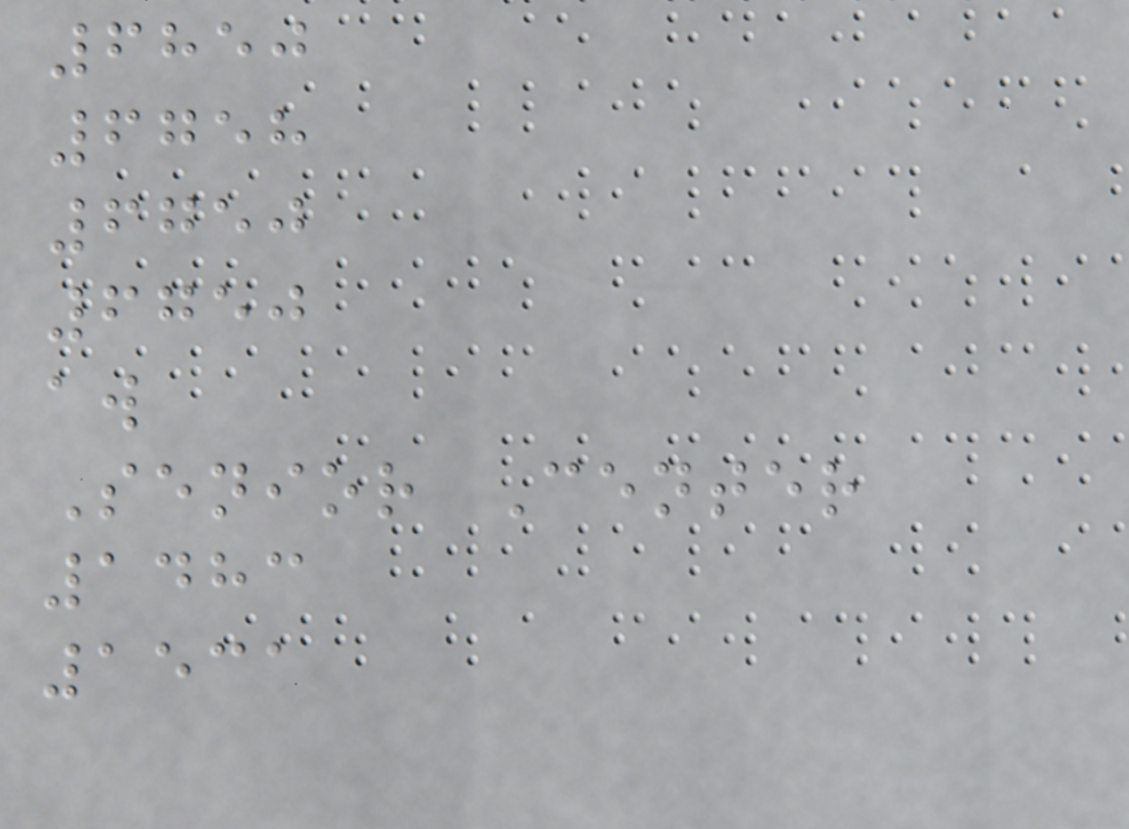6850
6758
6750
6750
aw
Senior Center
1483
1531
